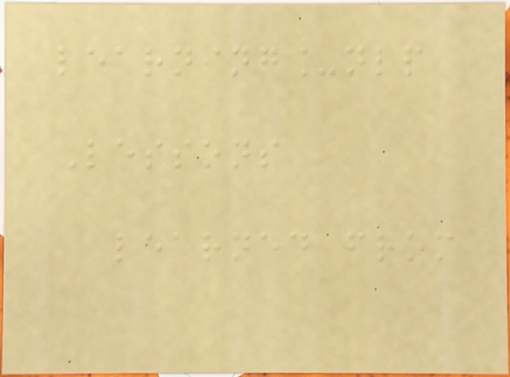learning_nlp
Lessons
learned from
